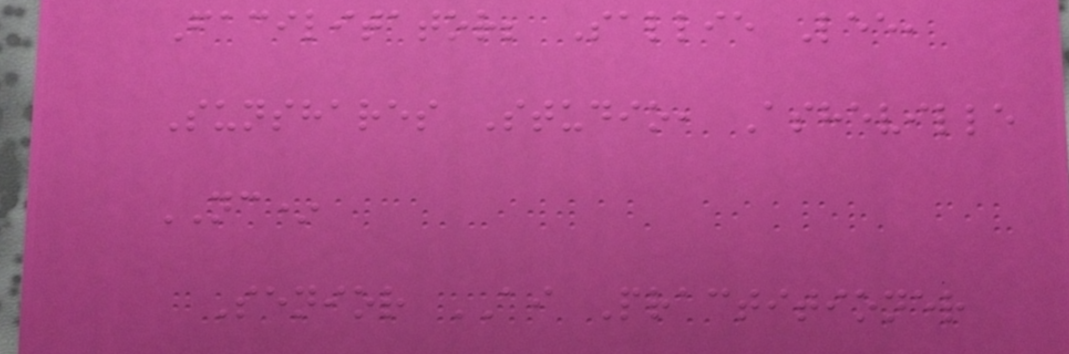Facilitator; Sallie Lee,
Sunshares Studio, Asheville
NC*
Senior AI Practitioner
